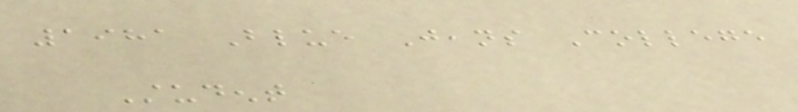1981 Blue Jeans College
Student
